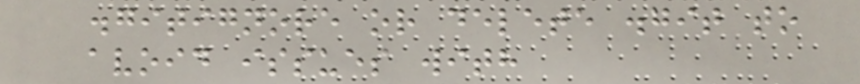.gitignore or delete .git to
avoid issues with
